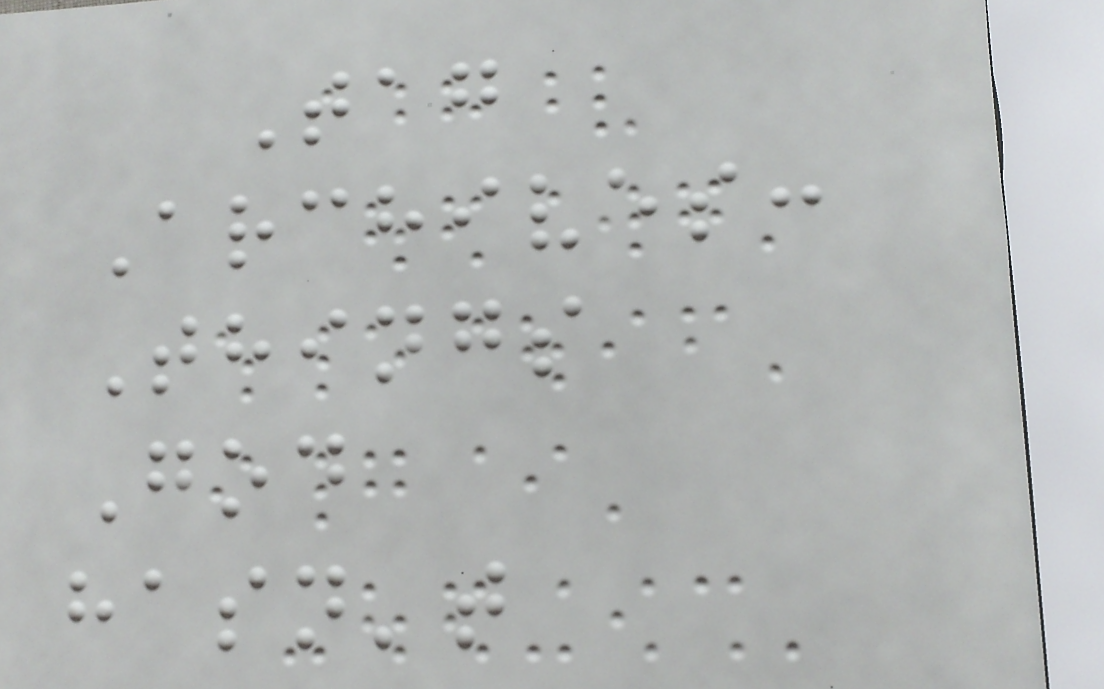Tag
Archives:
Things
God
hasn't
